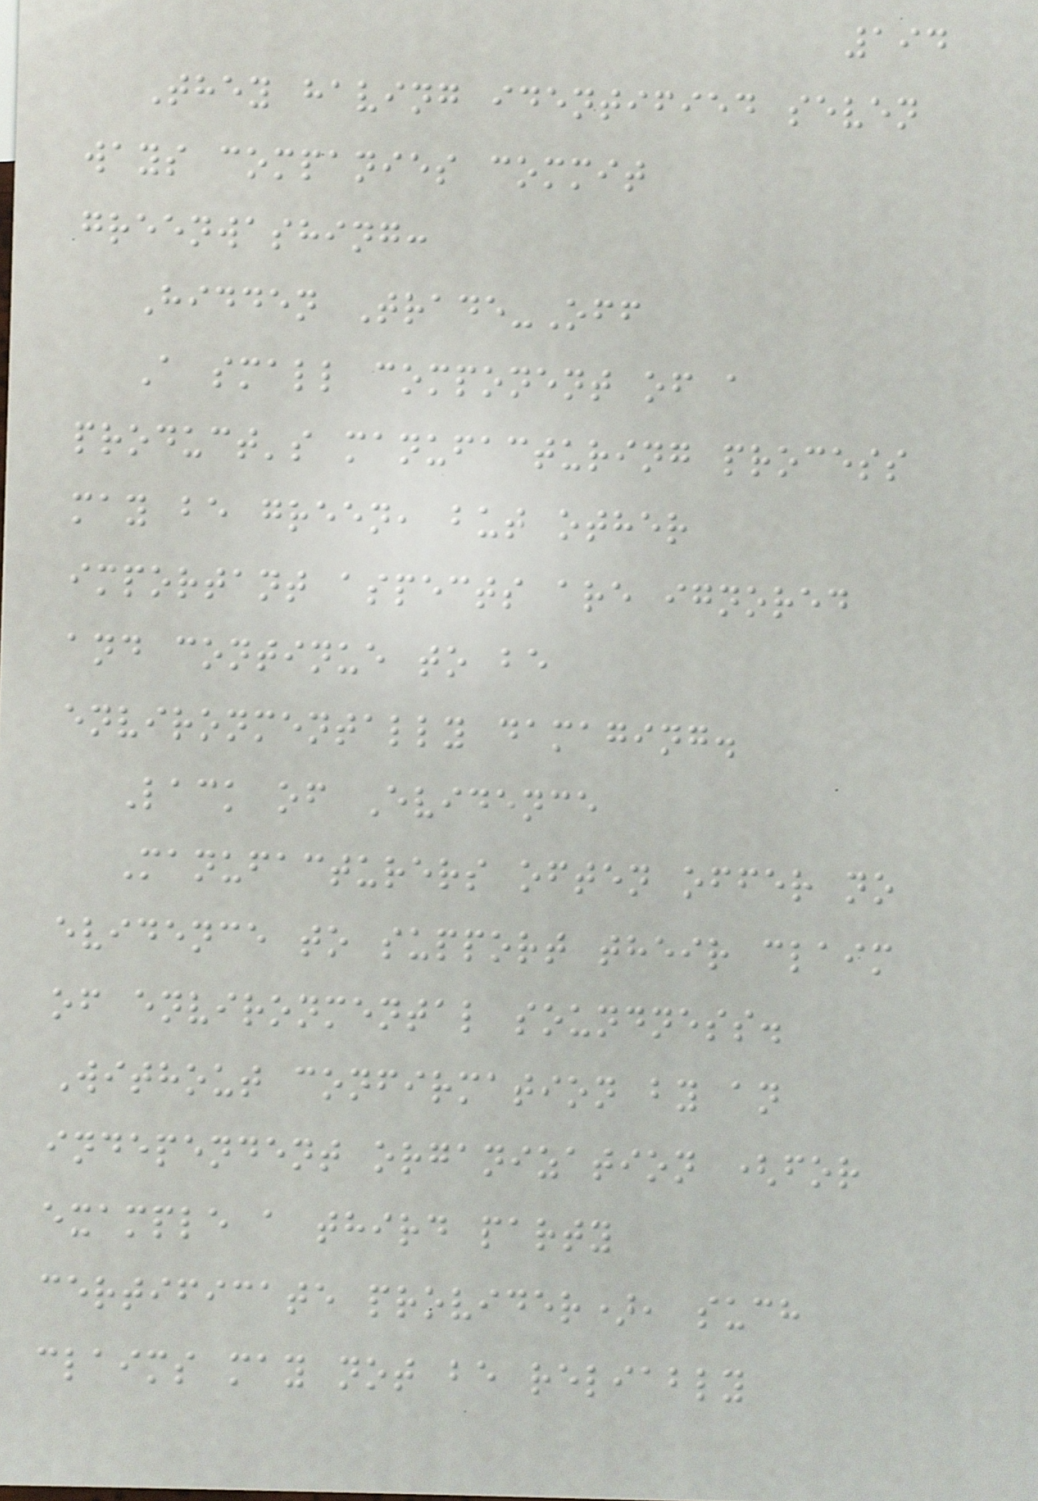194
They having identified seven
ways companies commit
greenwashing:
Hidden Trade-Off
A small component of a
product's manufacturing process
may be green, but other
important aspects are ignored
and continue to be
environmentally damaging.
Lack of Evidence
Manufacturers often offer no
evidence to support their claim
of environmental soundness.
Without confirmation by an
independent organization (for
example a third party
certificate provider), such
claims may not be reliably
